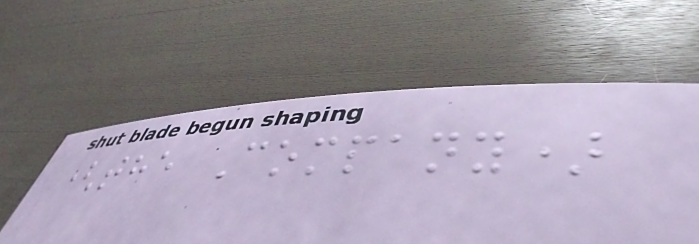(the Company)
